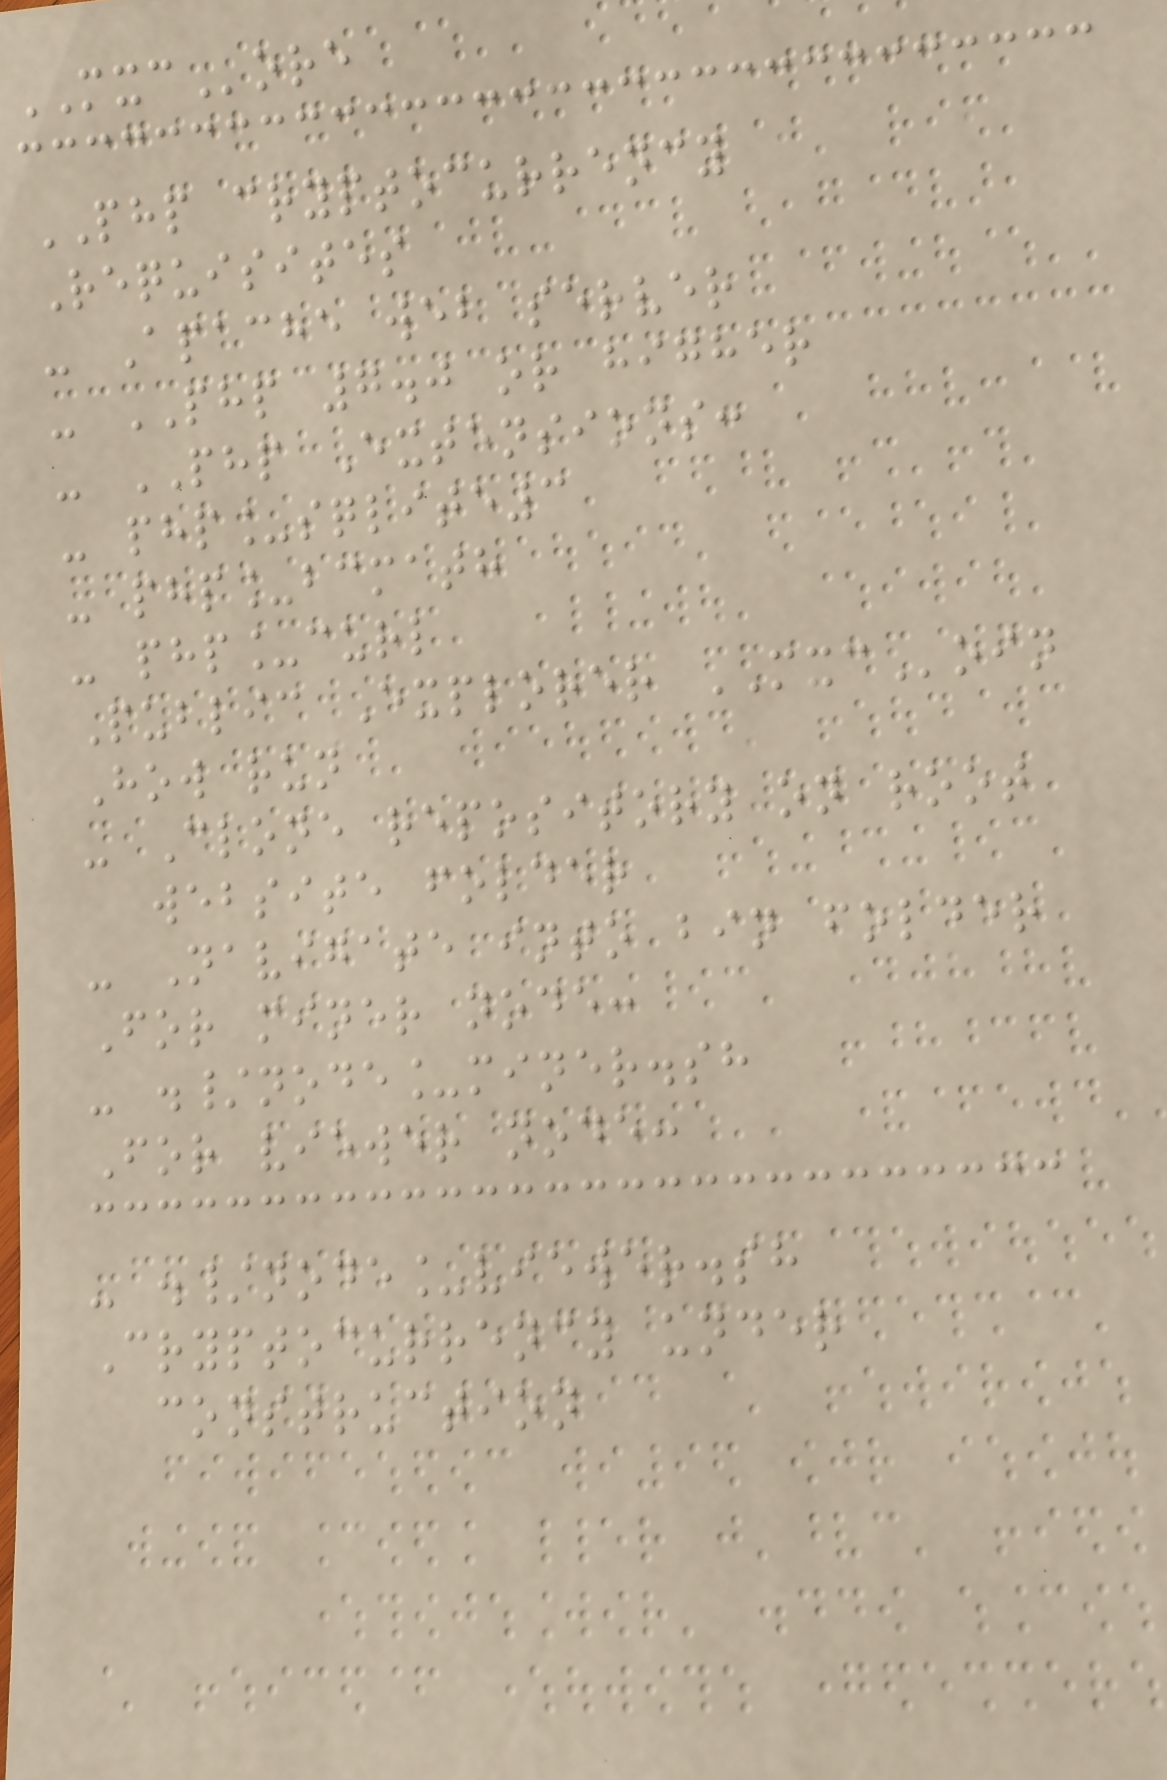MXCore
PHP cryptocurrency
Requisites
- Apache web server
- PHP 7.0 or higher
- PHP Extensions:
- php_sqlite3
- php_bcmath
- php_curl
Public Explorer MXCoin
How run
- Clone repository on root
website folder
- Navigate into bin folder
For miner node:
- ./node_miner.sh
For viewer node:
- ./node_viewer.sh
Cryptocurrency under
construction
